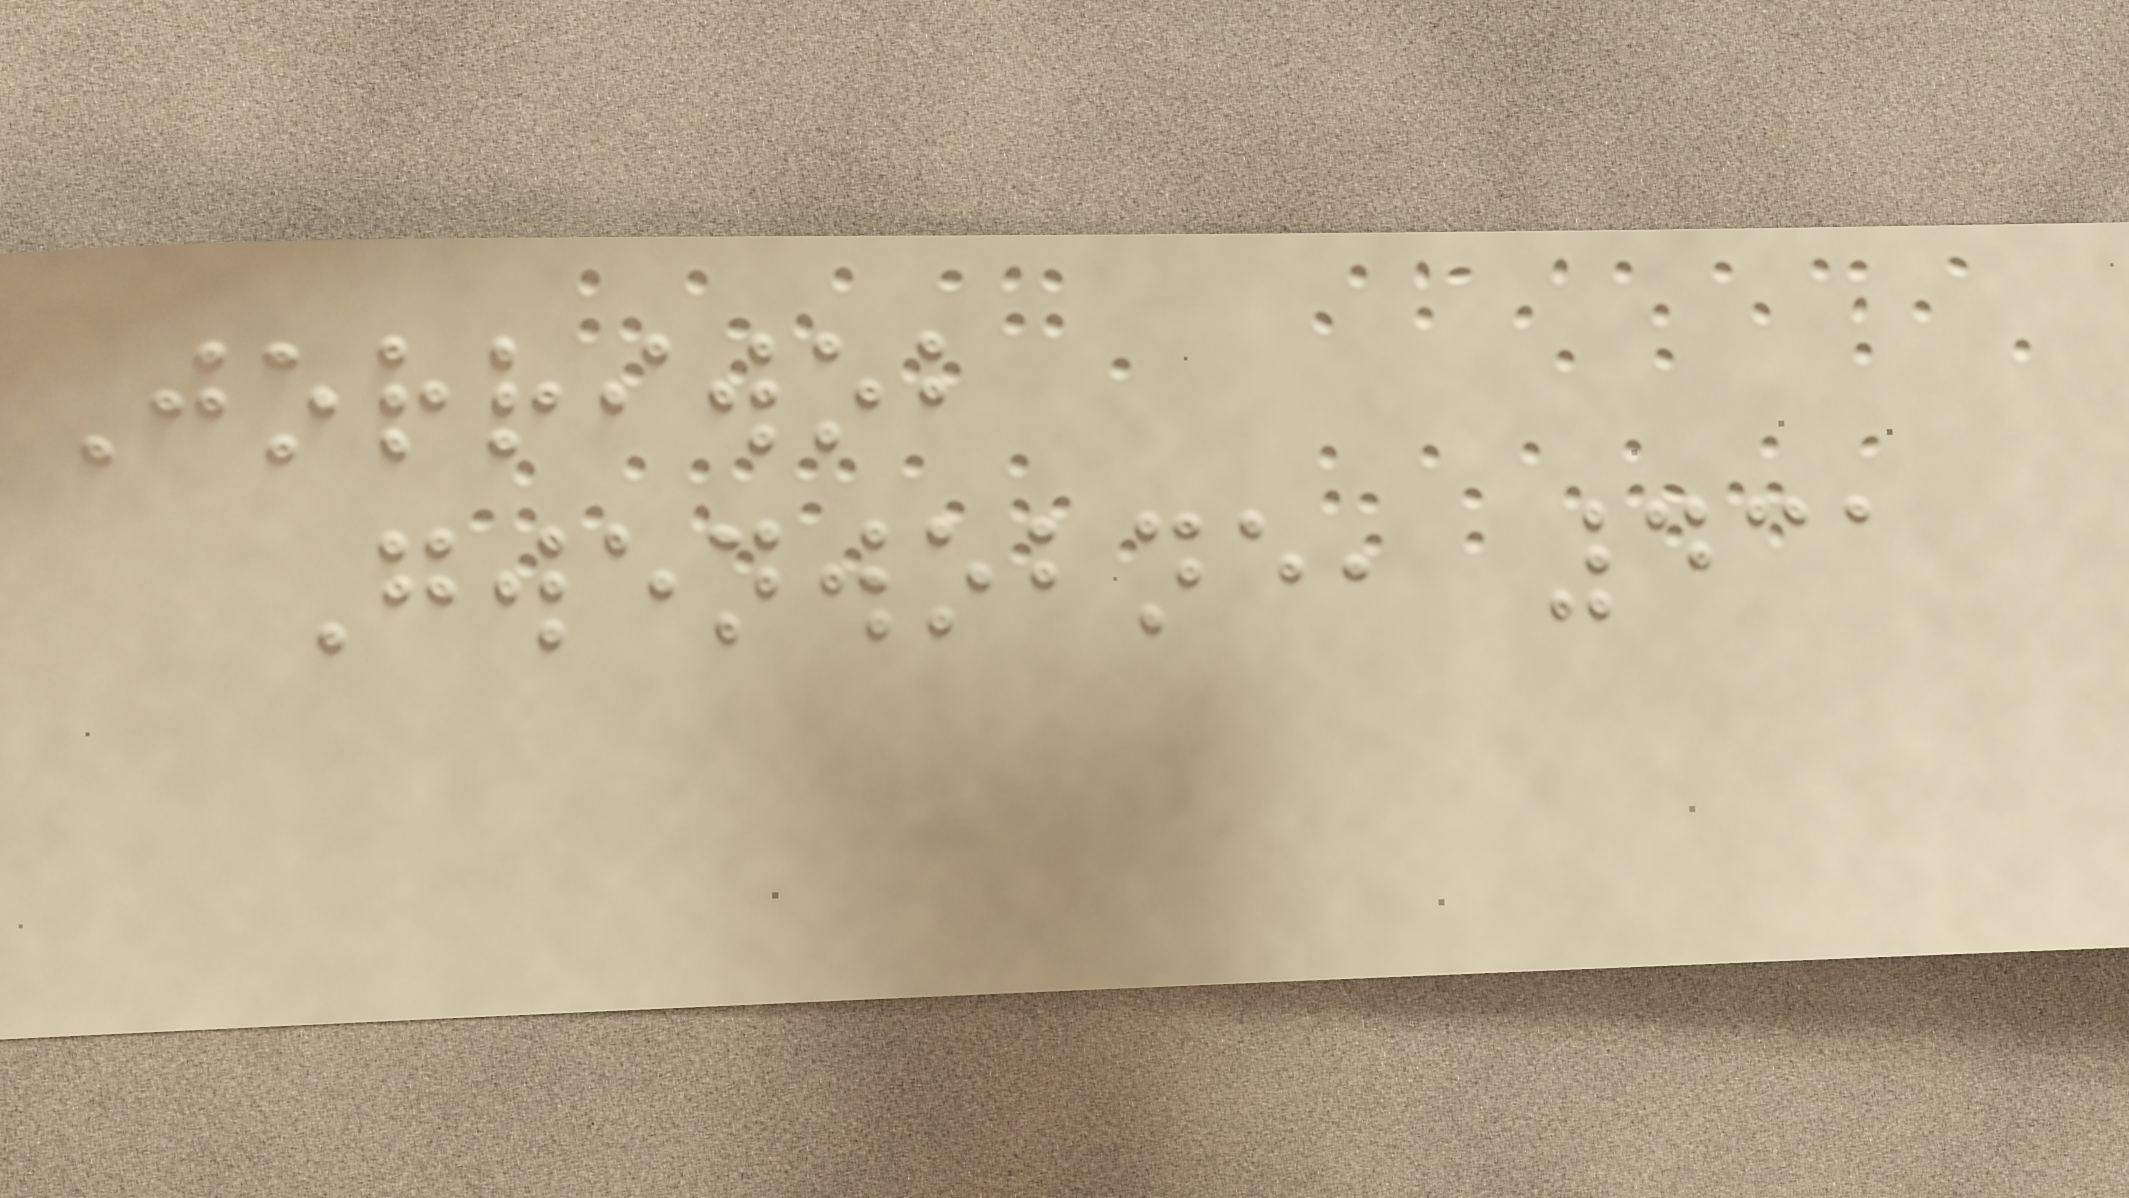Jorriwob
Gwenwobne, 431
